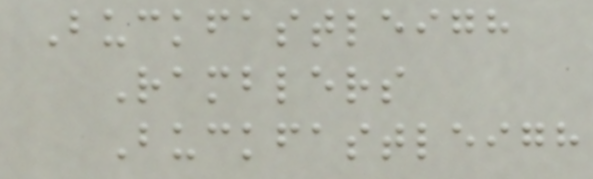Buckfastleigh
Ramblers
Buckfastleigh
